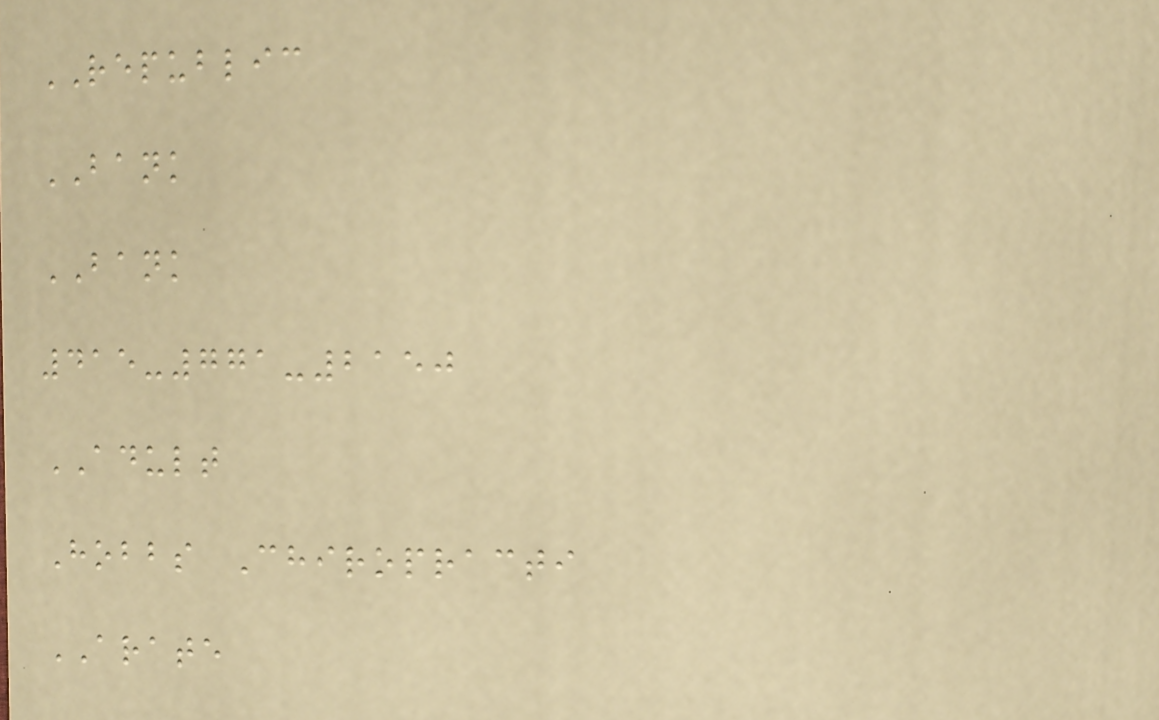REPUBLIC
BANK
BANK
415-771-2150
ADULT
Hobbs Chiropracti
ARATE
